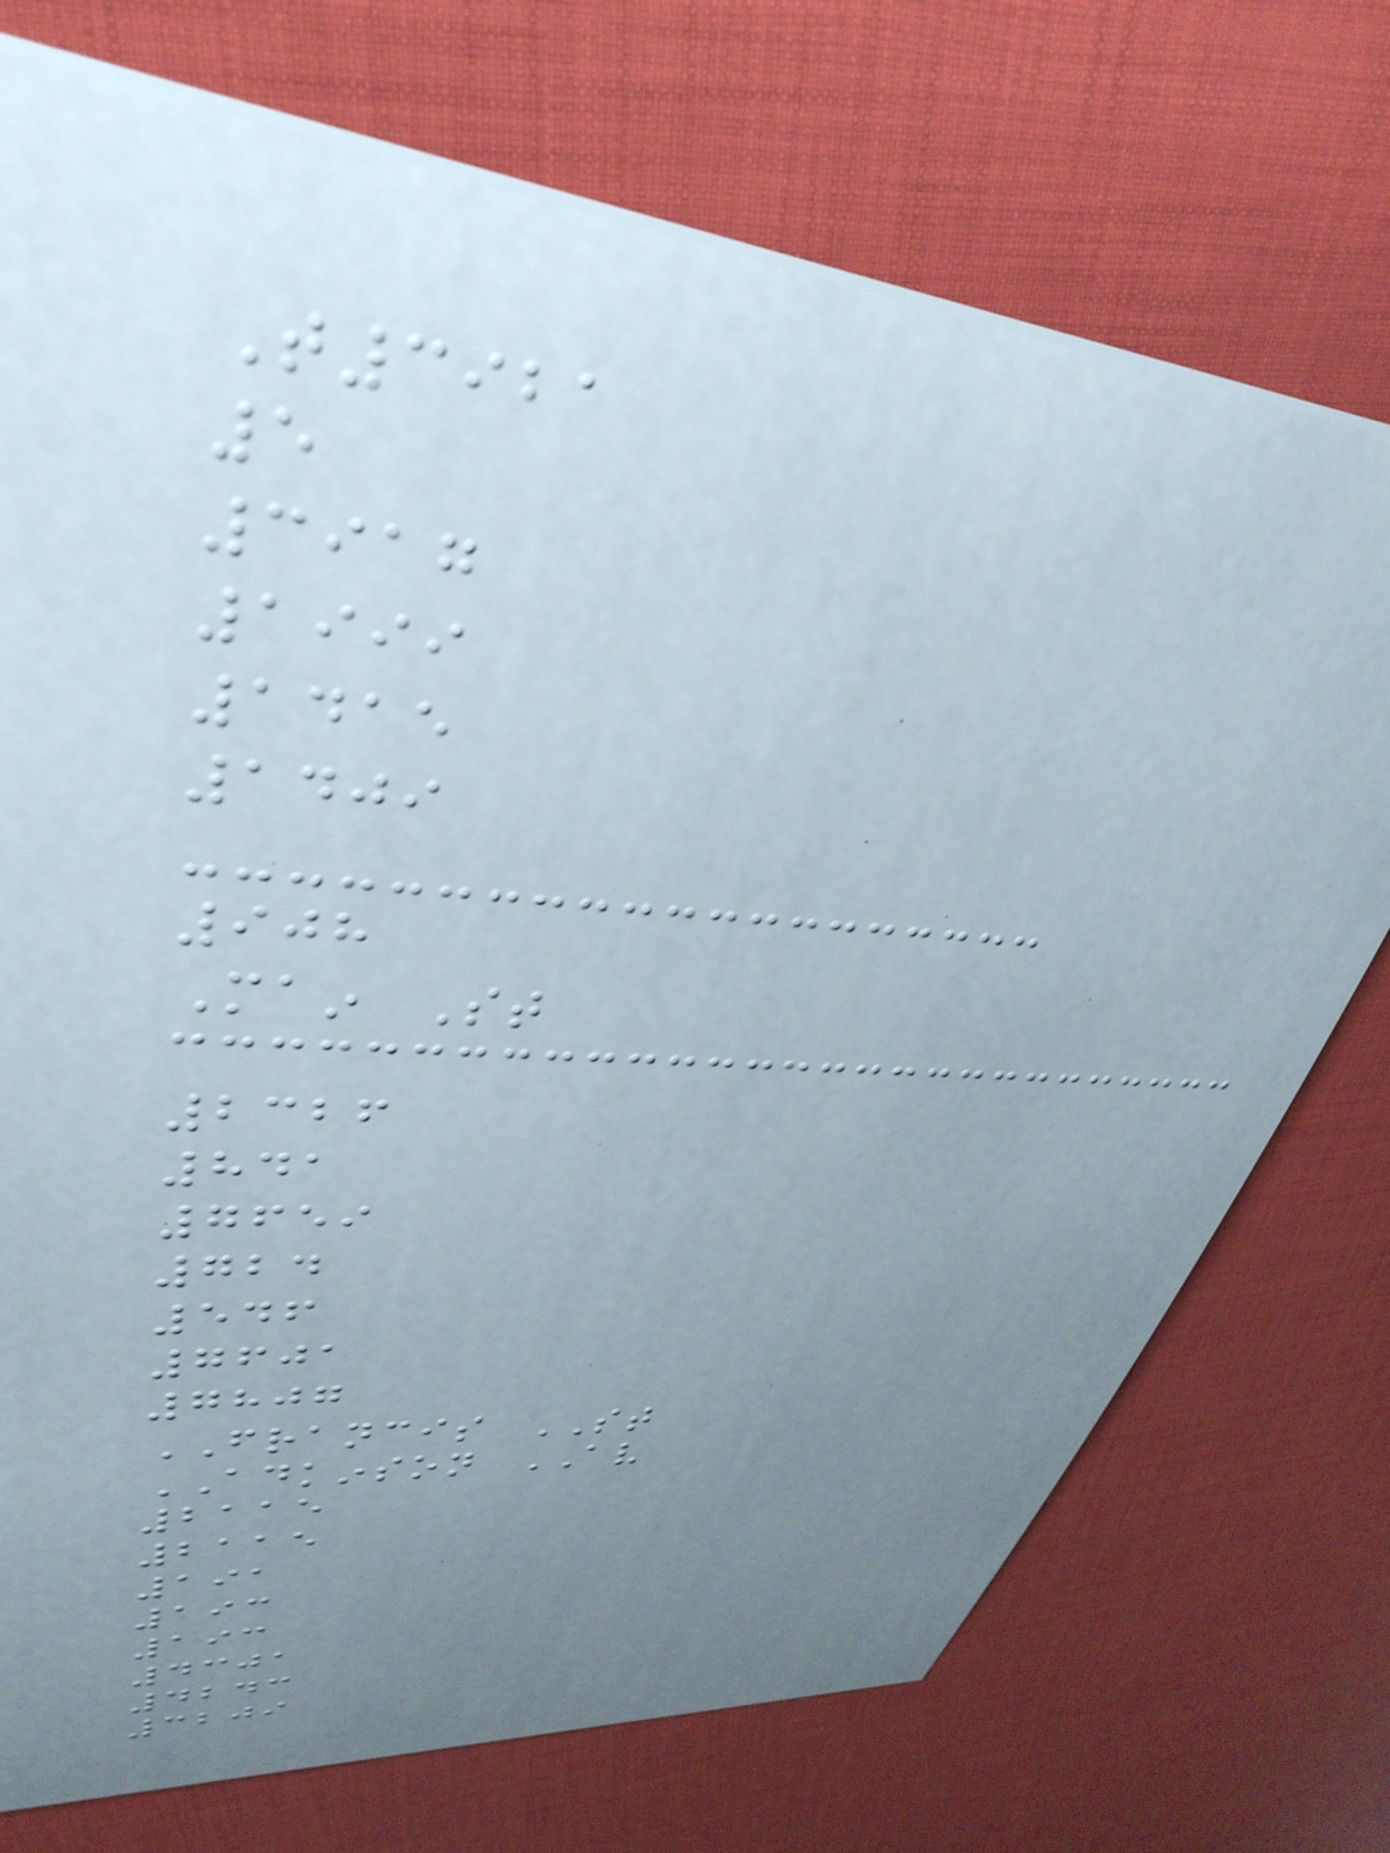T3921
5
3917
1999
1415
1409
908
Main St
2326
841
7659
724
546
7601
7807
FRANCIS ST
ADKINSON AV
2115
2115
191
193
193
4301
4243
3209
